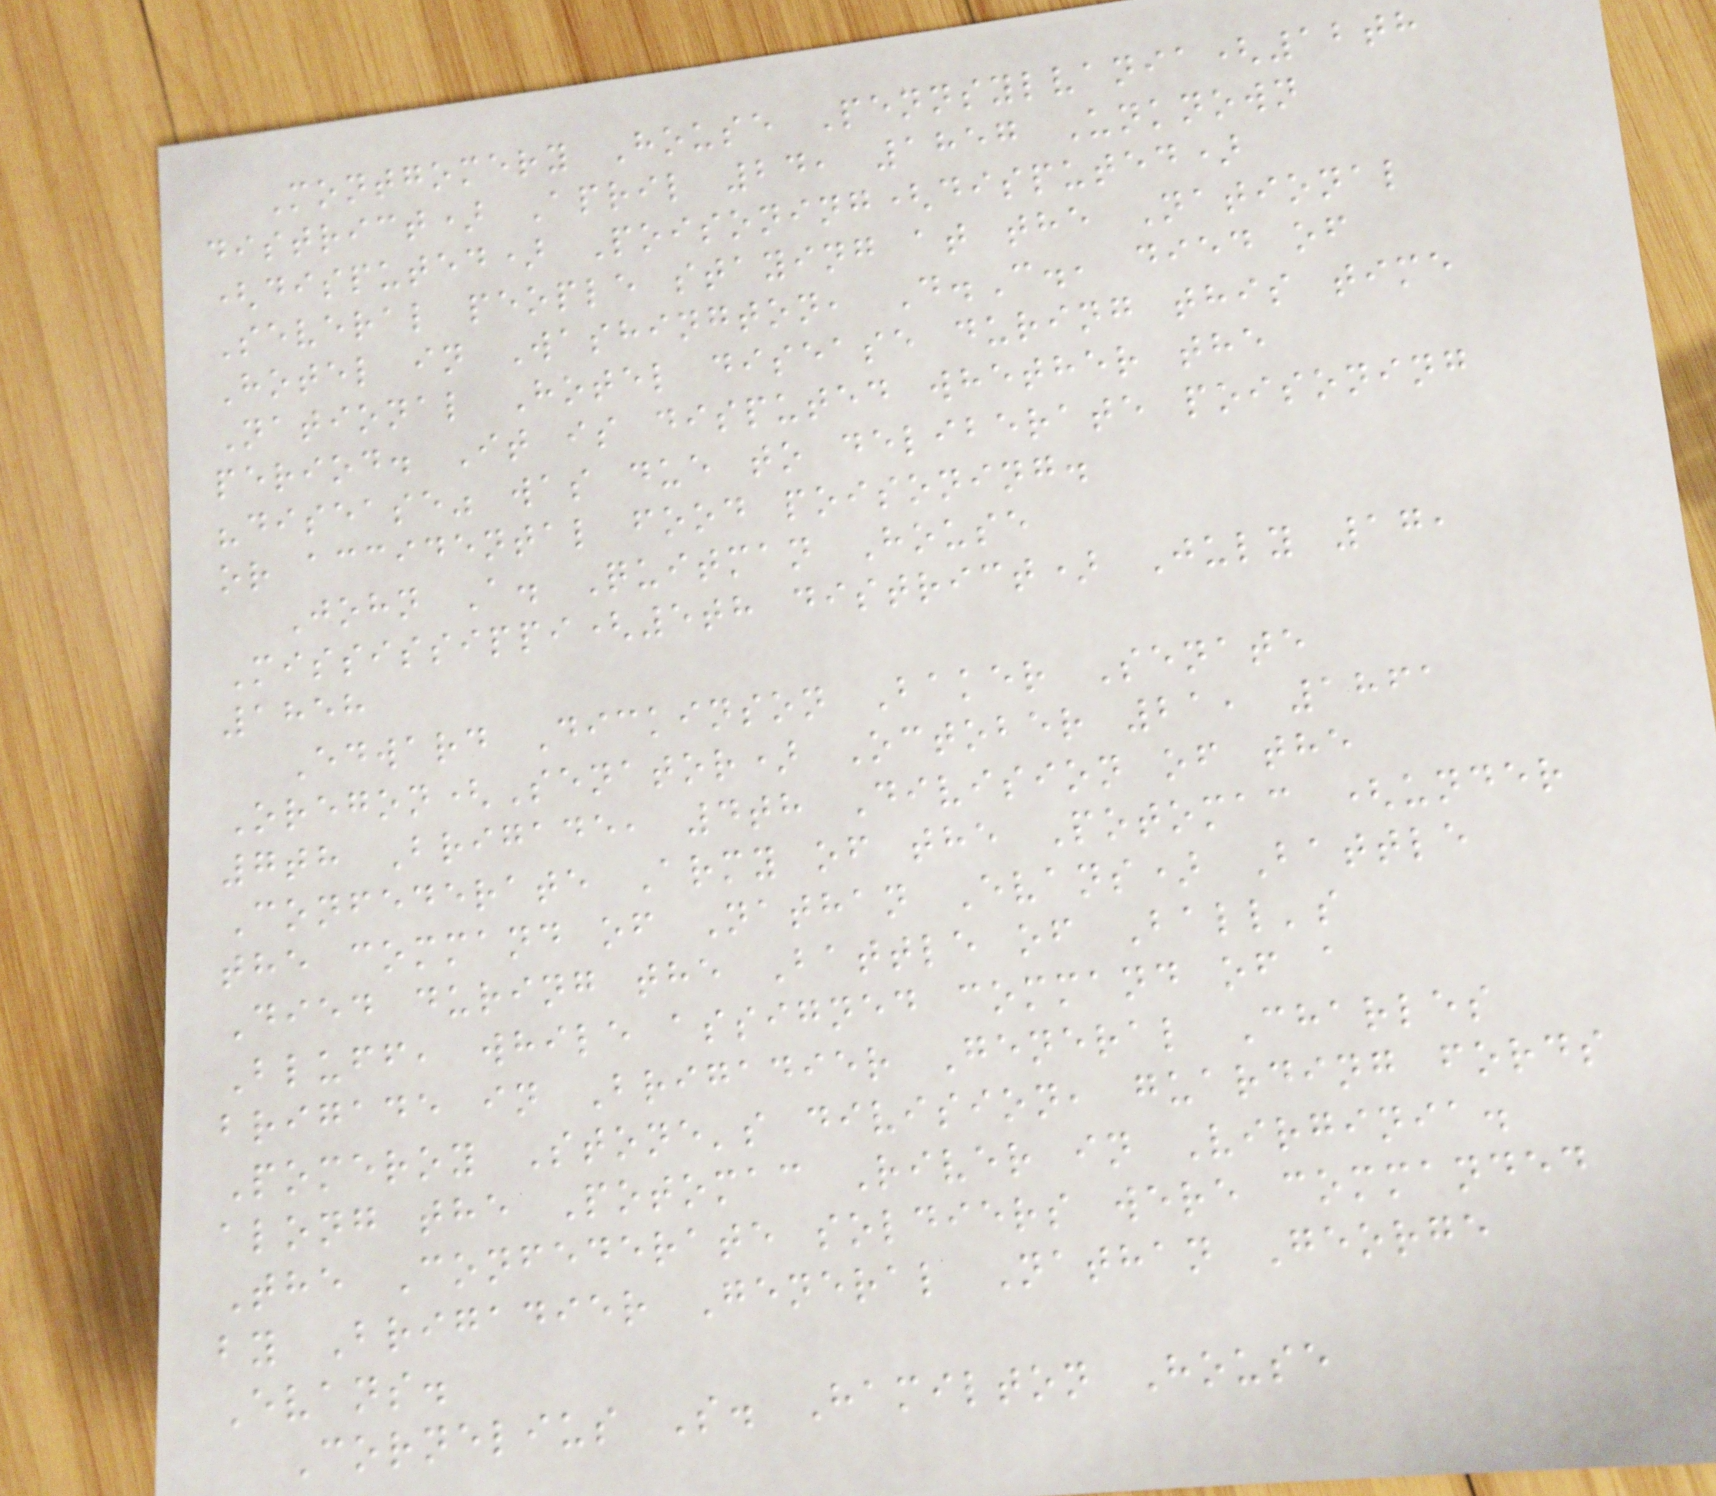Montgomery House Pennsylvania(12th
district) April 24, 1857 Unknown
(disputed) Poisoning(disputed)
Several people staying at the National
Hotel in Washington, D.C., died of
National Hotel disease during this time
period. It is disputed whether the
"disease" was due to deliberate poisoning
or accidental food poisoning.
John A. Quitman House
Mississippi(5th district) July 17,
1858
Edward Dickinson Baker Senate
Oregon(Senator) October 21, 1861
7th Brigade, 4th Division of the
Confederate Army of the Potomac (under
the command of Nathan Evans) Battle
Died during the Battle of Ball's
Bluff, while assigned command of a
brigade in Brigadier General Charles
Pomeroy Stone's division, guarding fords
along the Potomac River in Virginia.
The Confederate soldiers were commanded
by Brigadier General Nathan George
Evans.
Cornelius S. Hamilton House
